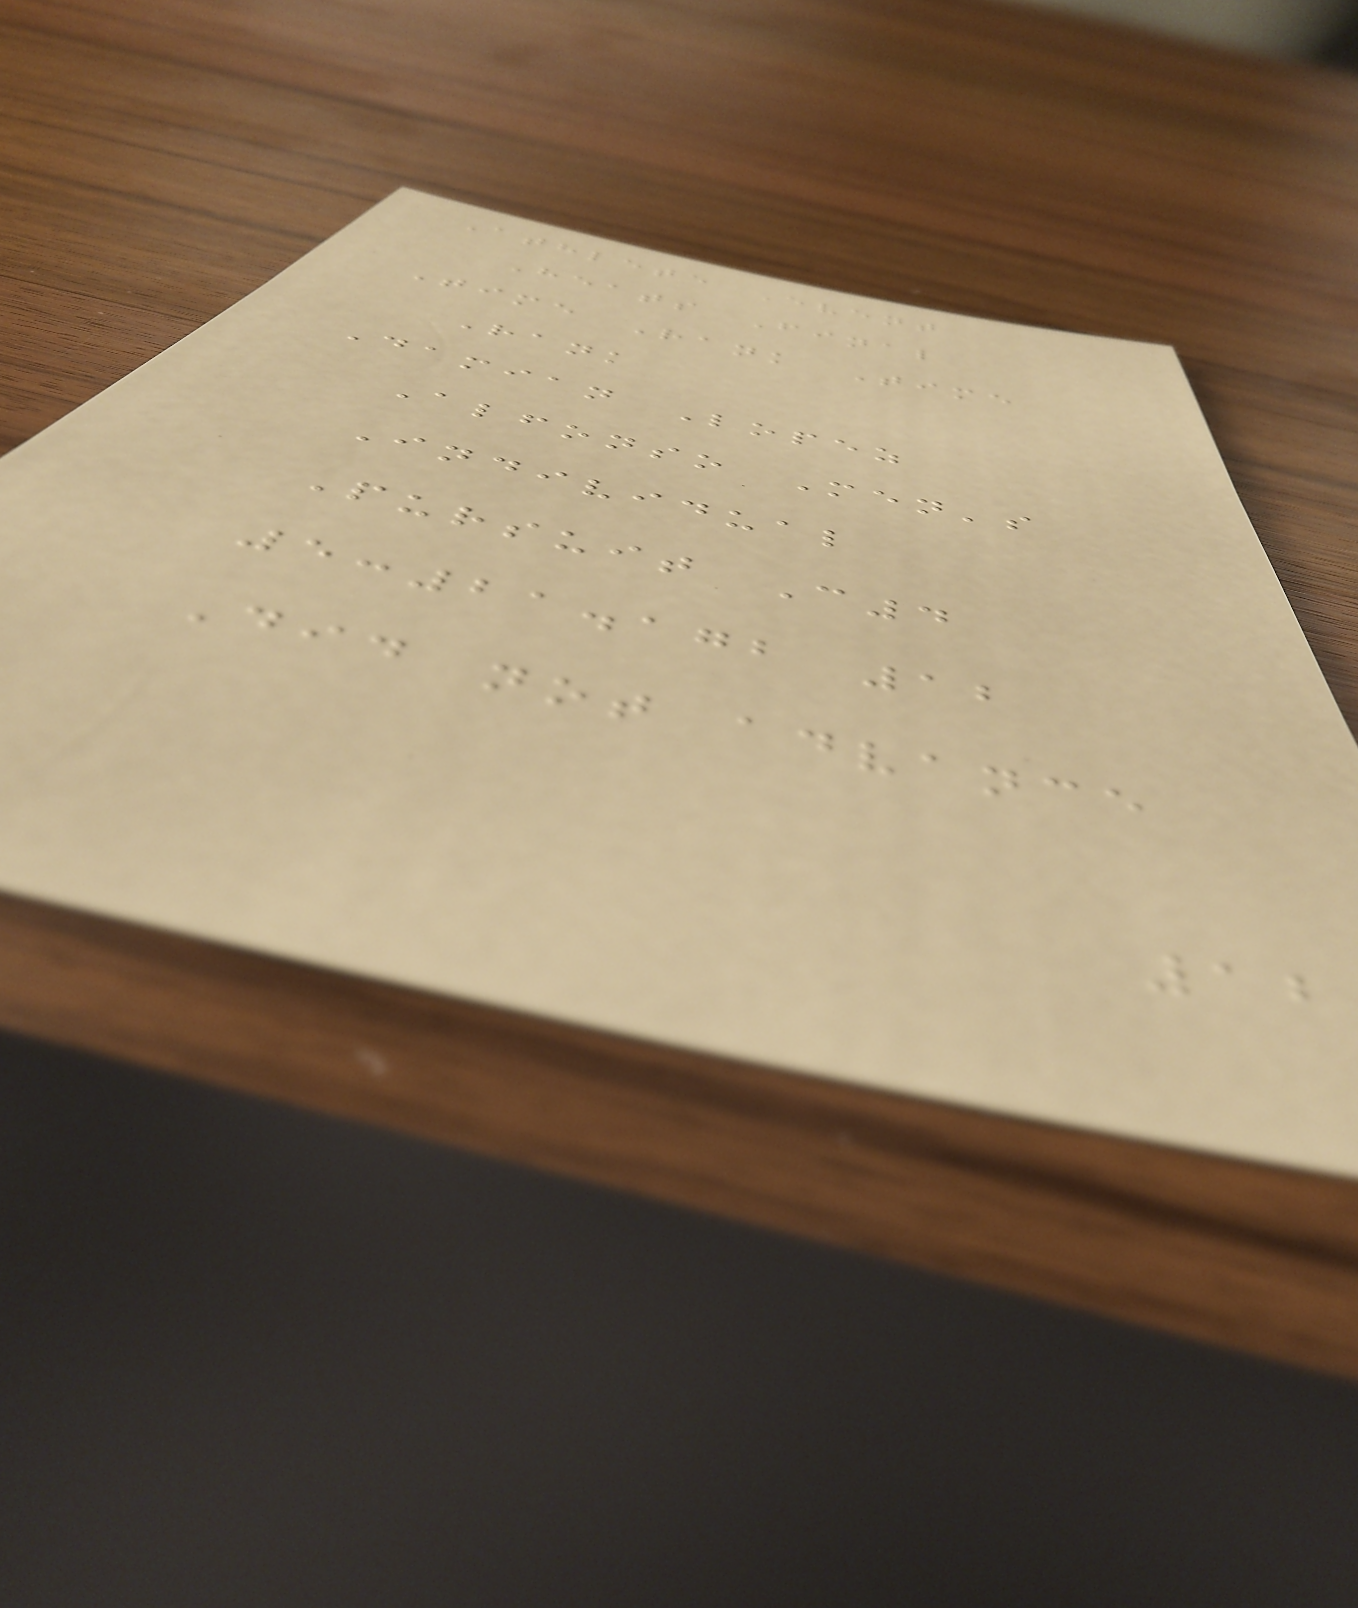Athlete Event
Heats Final
Time Rank Time
Rank
Damian Lopez
Alfonso Men's
Individual
Pursuit C4
5:21.172 12
Did not advance
12
